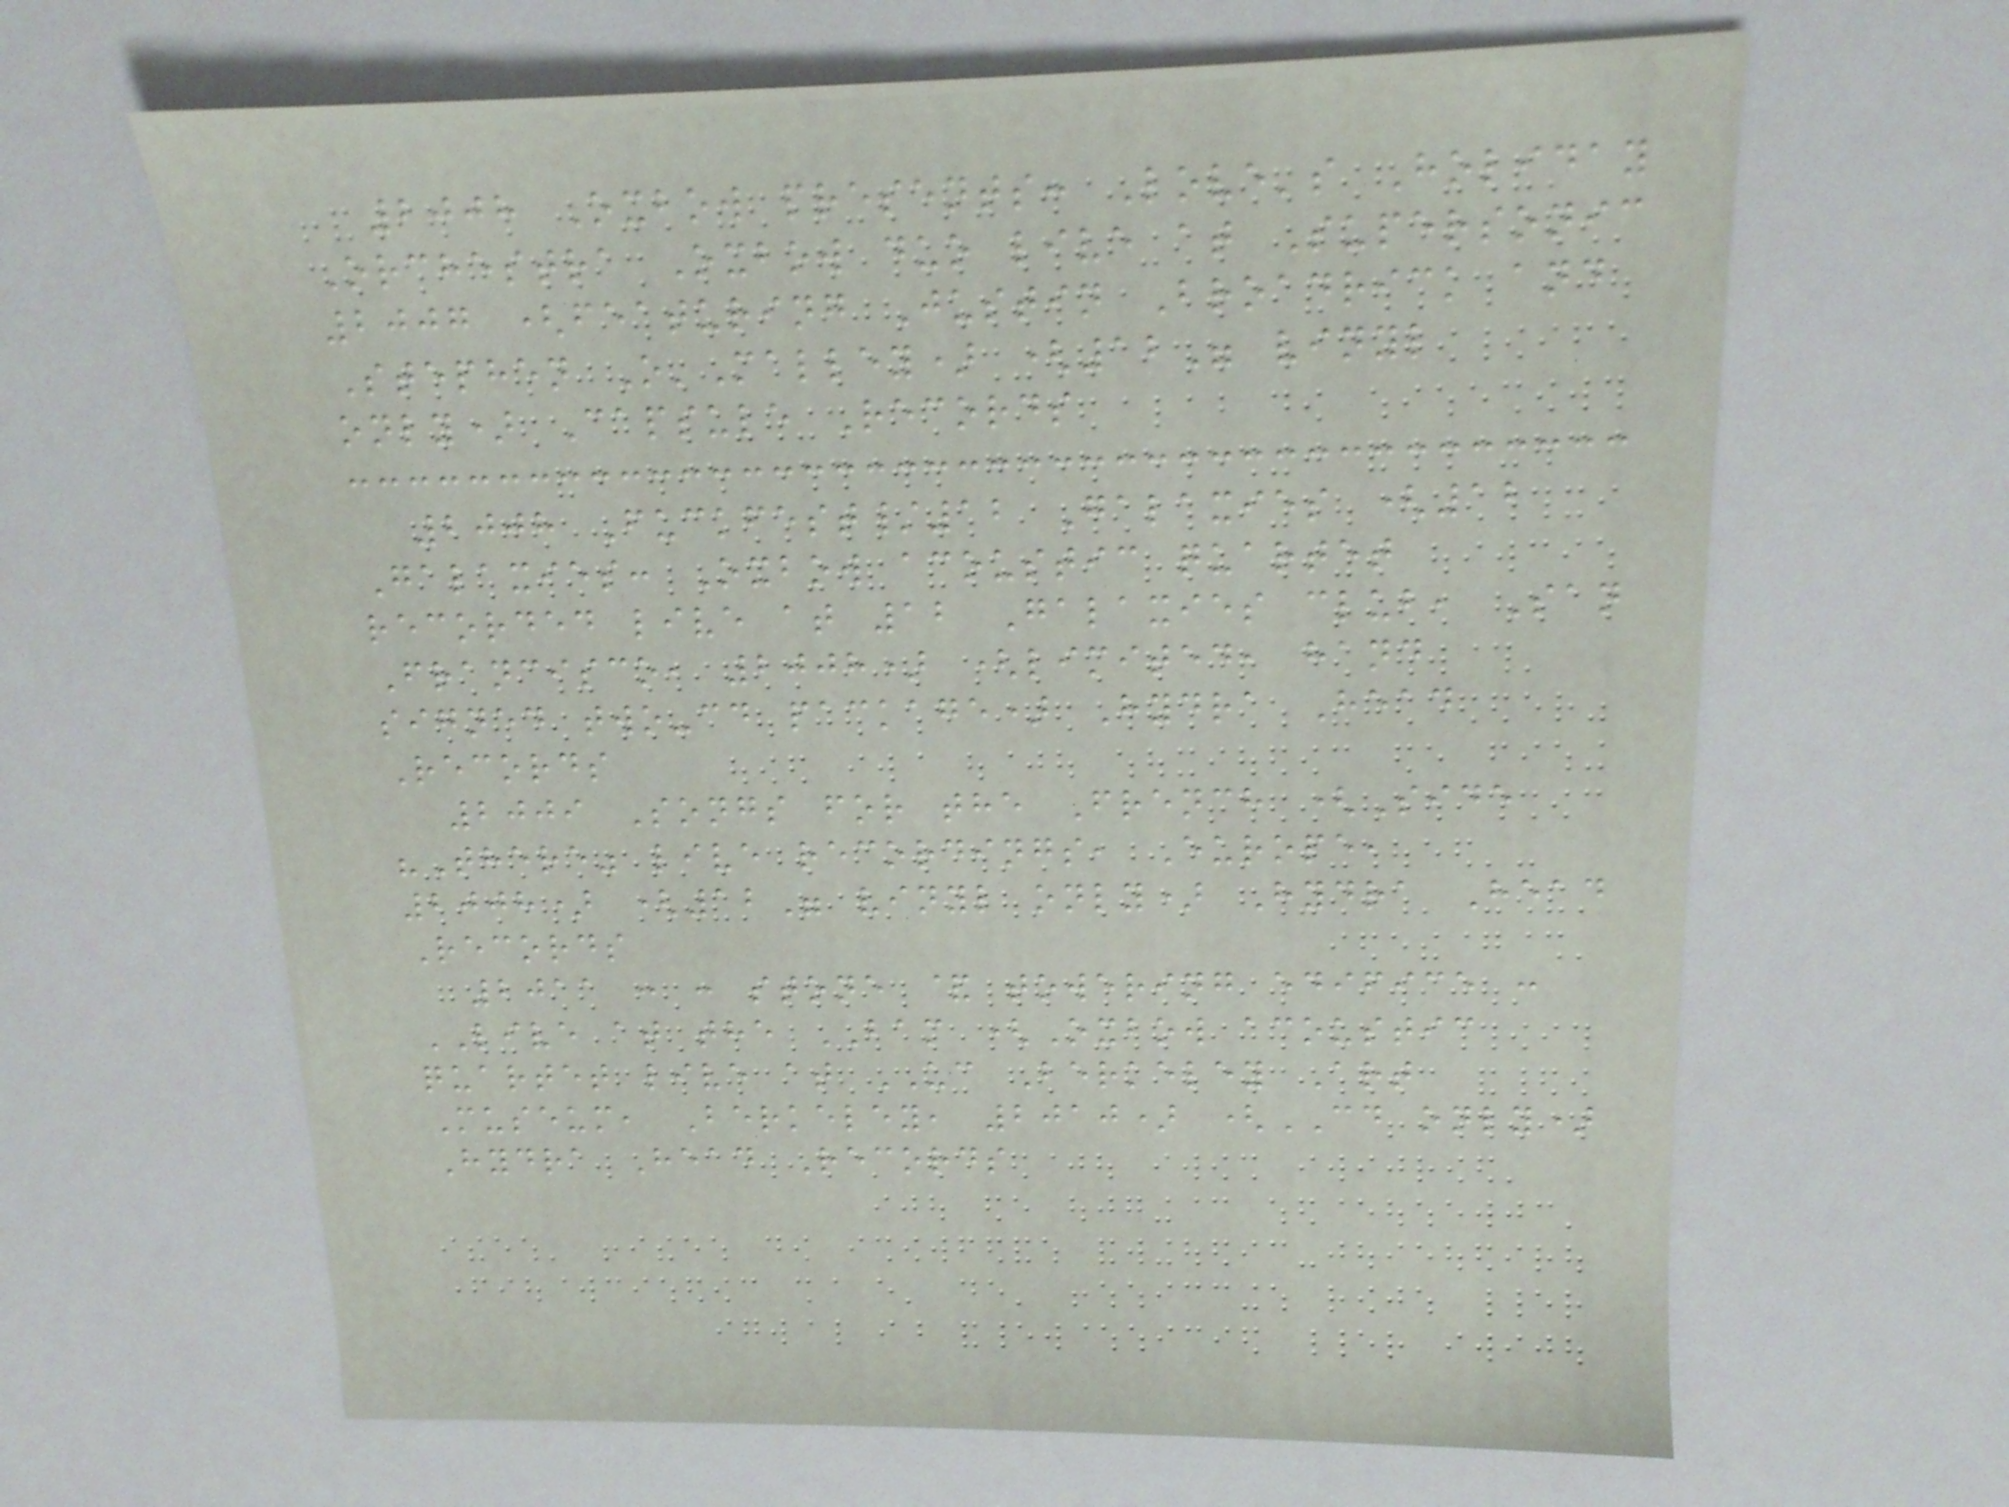2008 Oxbow presents: Love's Holiday
Orchestra Oxbow duo live at Supersonic
2007 (featuring Justin Broadrick and
Stephen O'Malley) (12" vinyl
only) Capsule Records
2008 Fuckfest/12 Galaxies (12
Galaxies: Oxbow acoustic quartet
recorded live at 12 Galaxies club, San
Francisco, 2008) (limited, hand
signed two-cd package) Hydra Head
Records
2009 Songs for the French (Side
"There" live recordings, Europe,
2008) (12" vinyl only) Hydra Head
Records
2011 : : stone & towering edifice :
LIVE at the BAM (Oxbow acoustic
quartet live at UC Berkeley Art
Museum, Berkeley, 2010) (CD only)
Hydra Head Records
